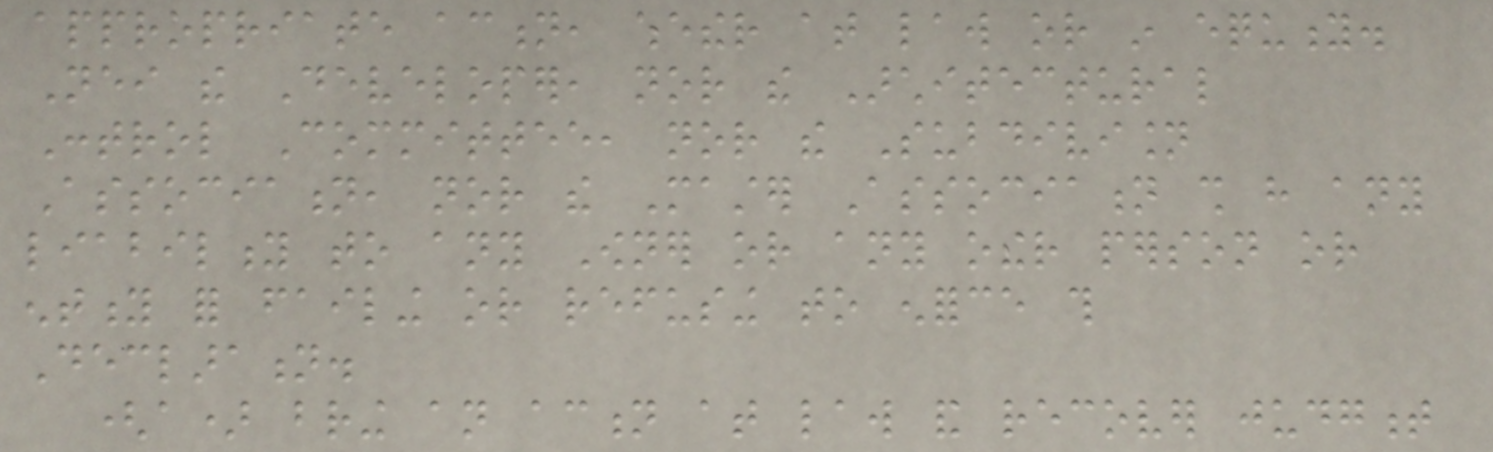appropriate action, whether at law or in equity.
Neither the Developer, nor the Architectural
Control Committee, nor the Subdivision
Association, nor the Master Association shall have any
liability to any Owner or any other person or
entity for failing or refusing to enforce this
Declaration.
(a) bring an action at law and recover judgment
